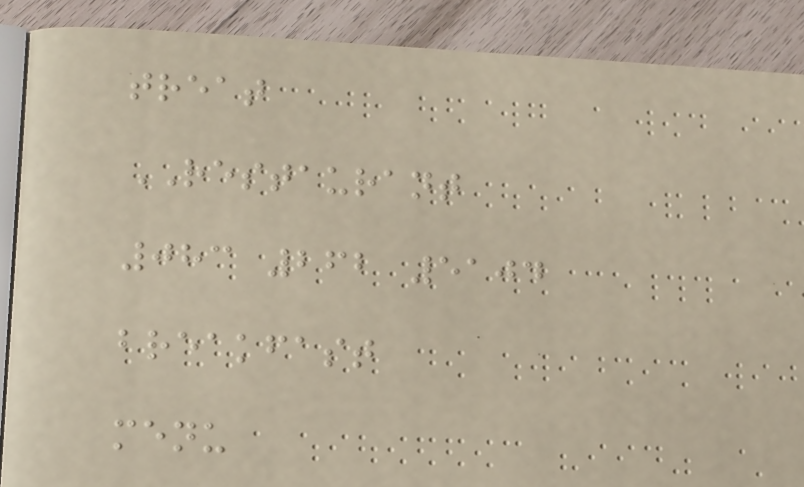treat
RESTAURANT
083 262 5104
breakfast
menu
